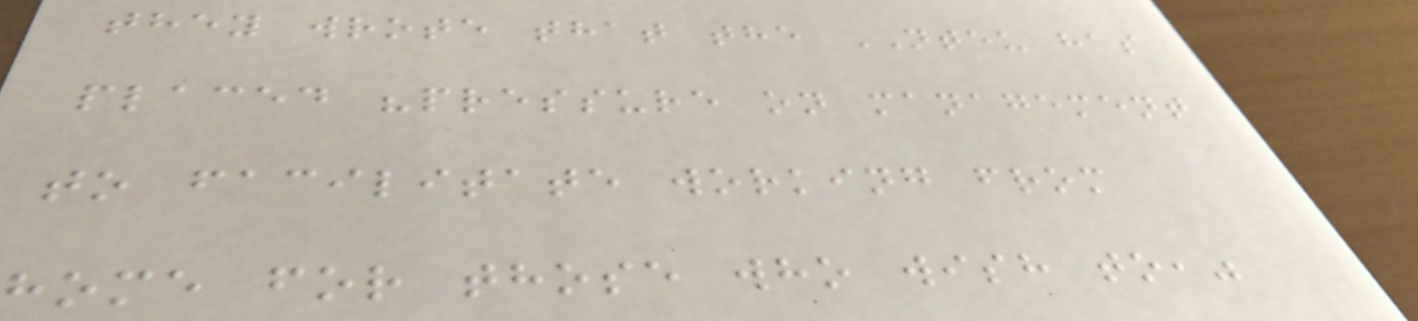they wrote that the NTEU has
placed "pressure on management
to facilitate working from
home for those who wish to,"
